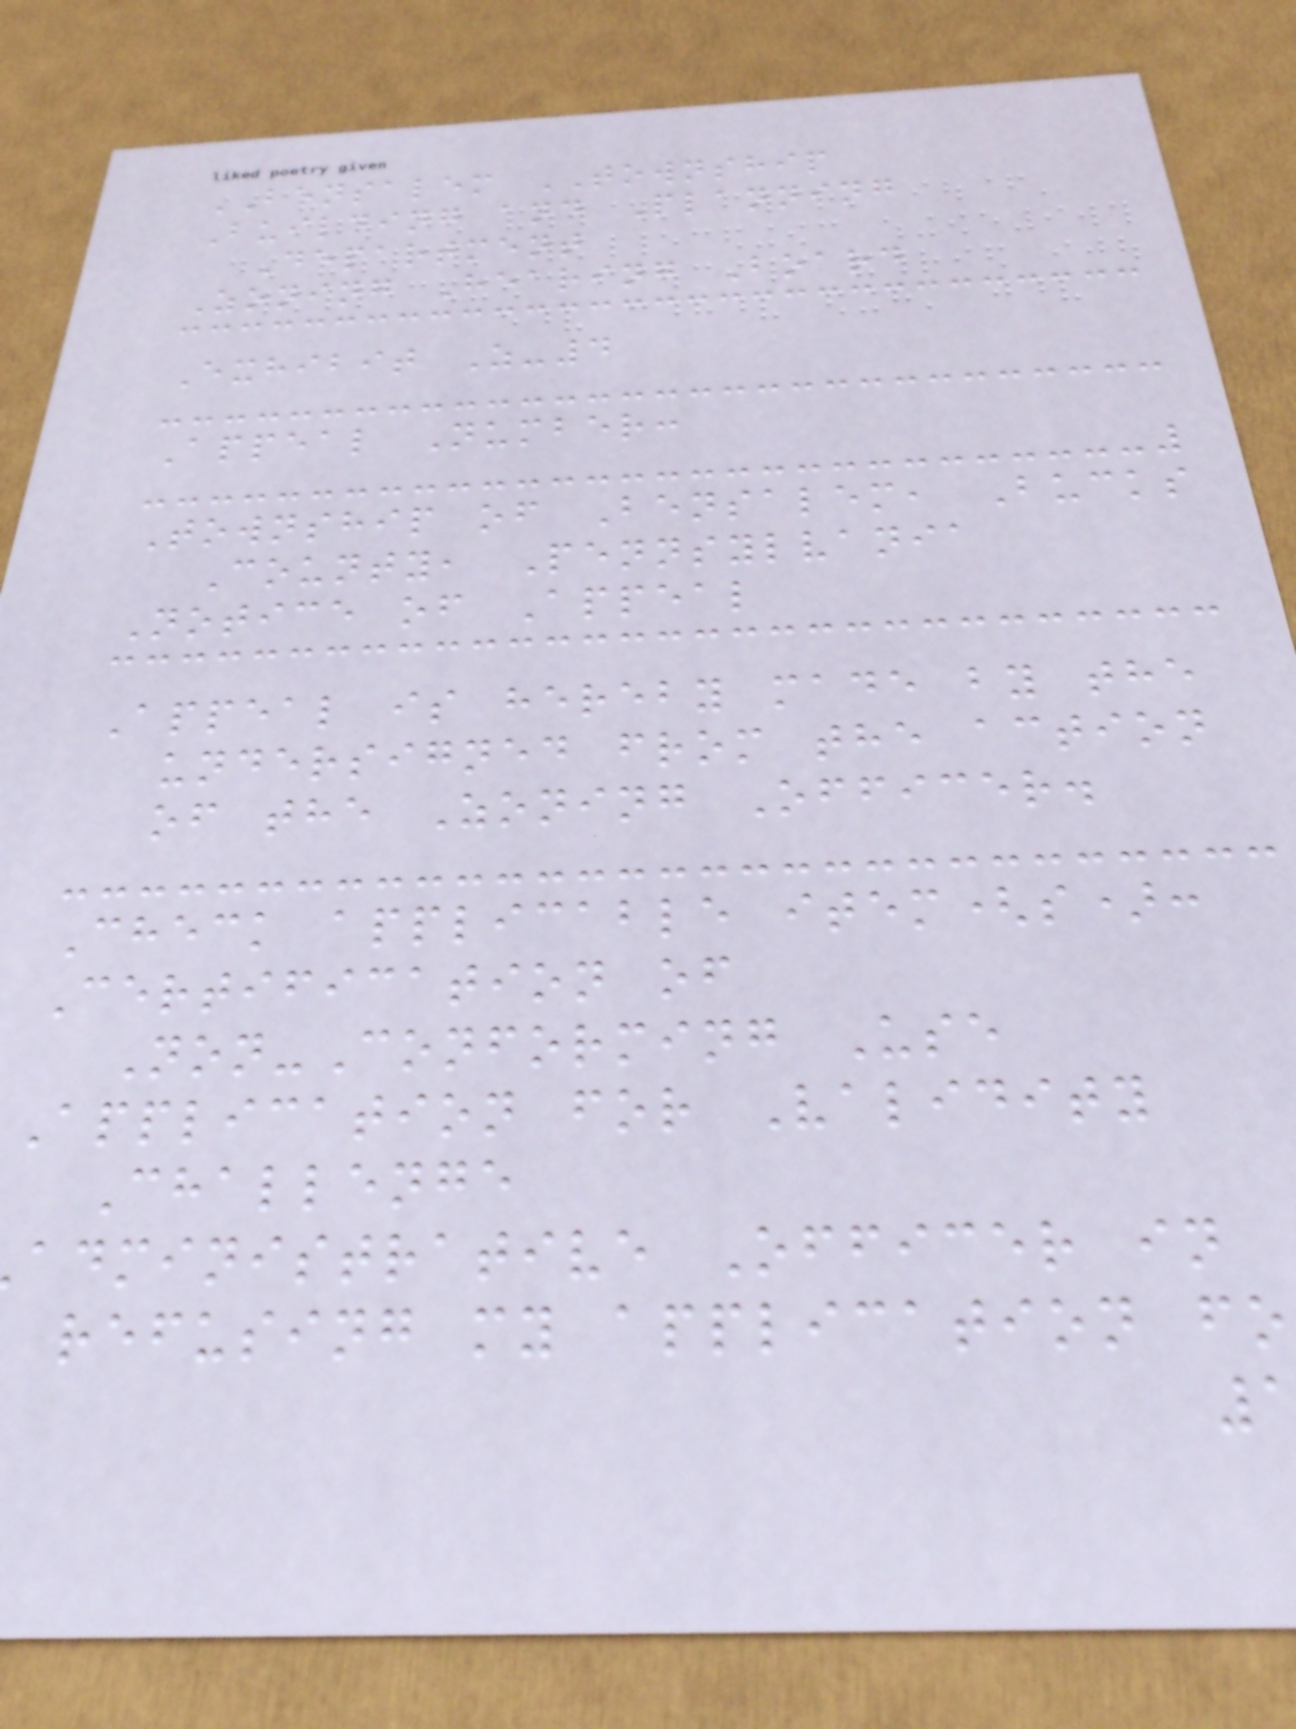BENSALEM TOWNSHIP
Building and Planning
Department
Zoning Hearing Board
Exhibit Z-4
Appeal Number:
Township of Bensalem, Bucks
County, Pennsylvania
Notice of Appeal
Appeal is hereby made by the
undersigned from the action
of the Zoning Officer.
Check applicable item(s):
Certification of
Non-Conforming Use
Application for Validity
Challenge
administrative Officer in
refusing my application fo
